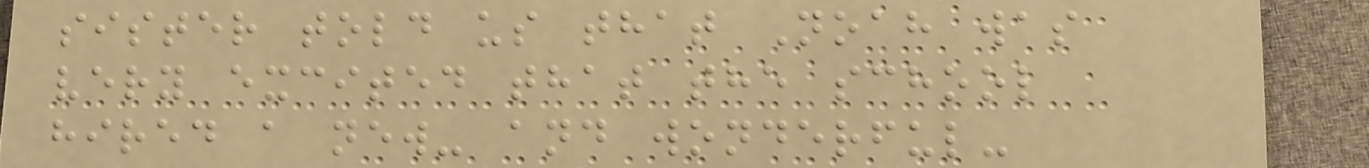sister told us that Noah was
very excited that the school
hired a new- and wonderful-
